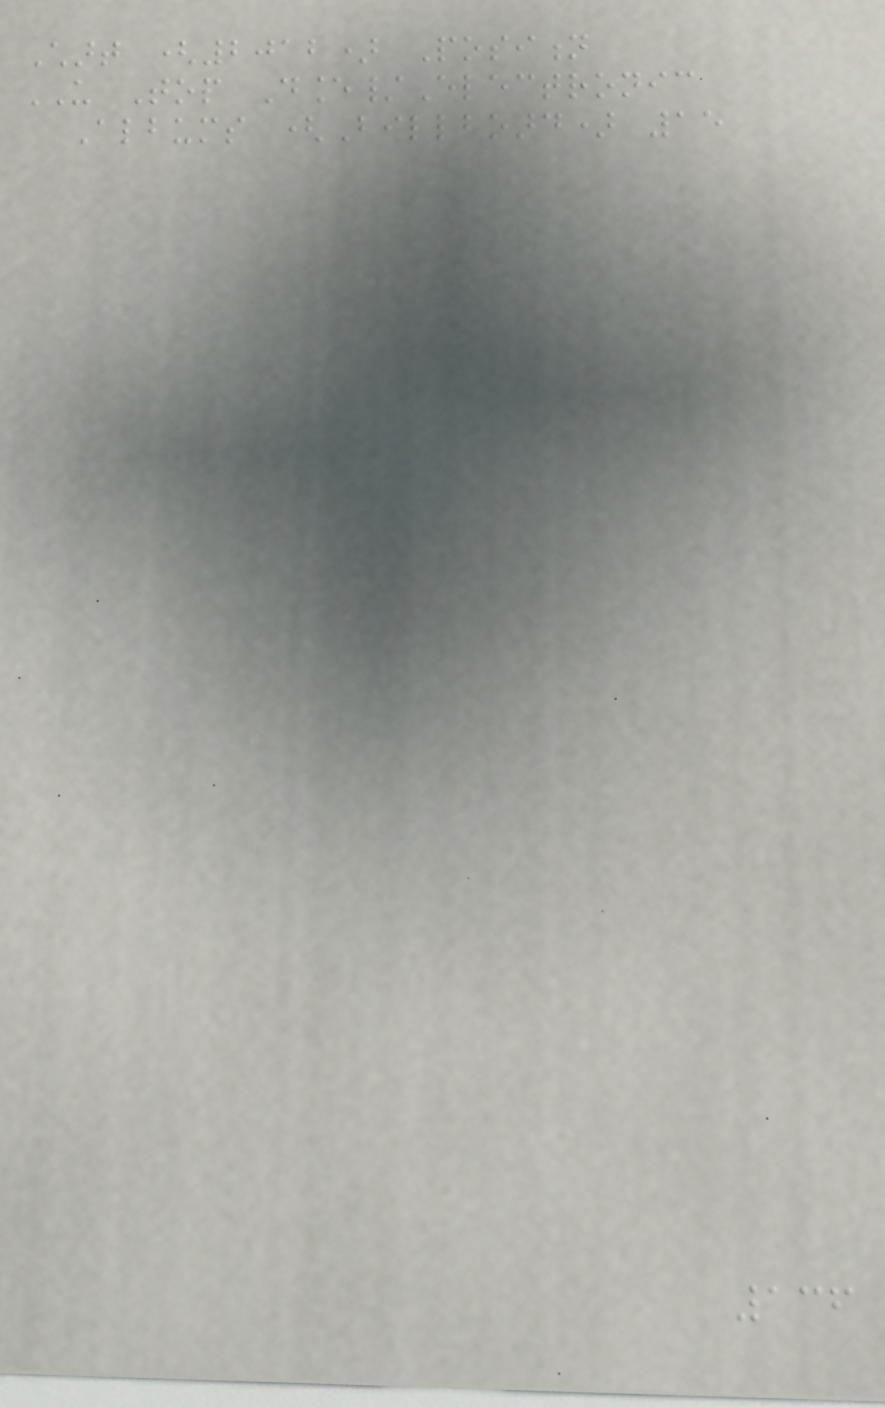Chart (2012) Position
US Top Dance/Electronic
Albums (Billboard) 15
136
